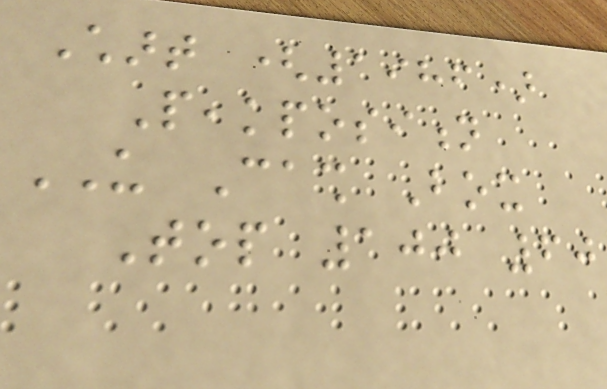Chart (1986)
Peakposition
US Cash Box
Top 100 60
